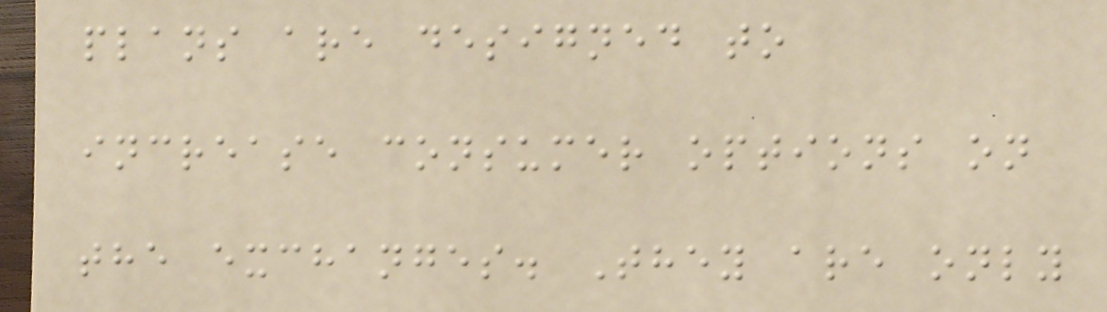plans are designed to
increase consumer options on
the exchanges. They are only
